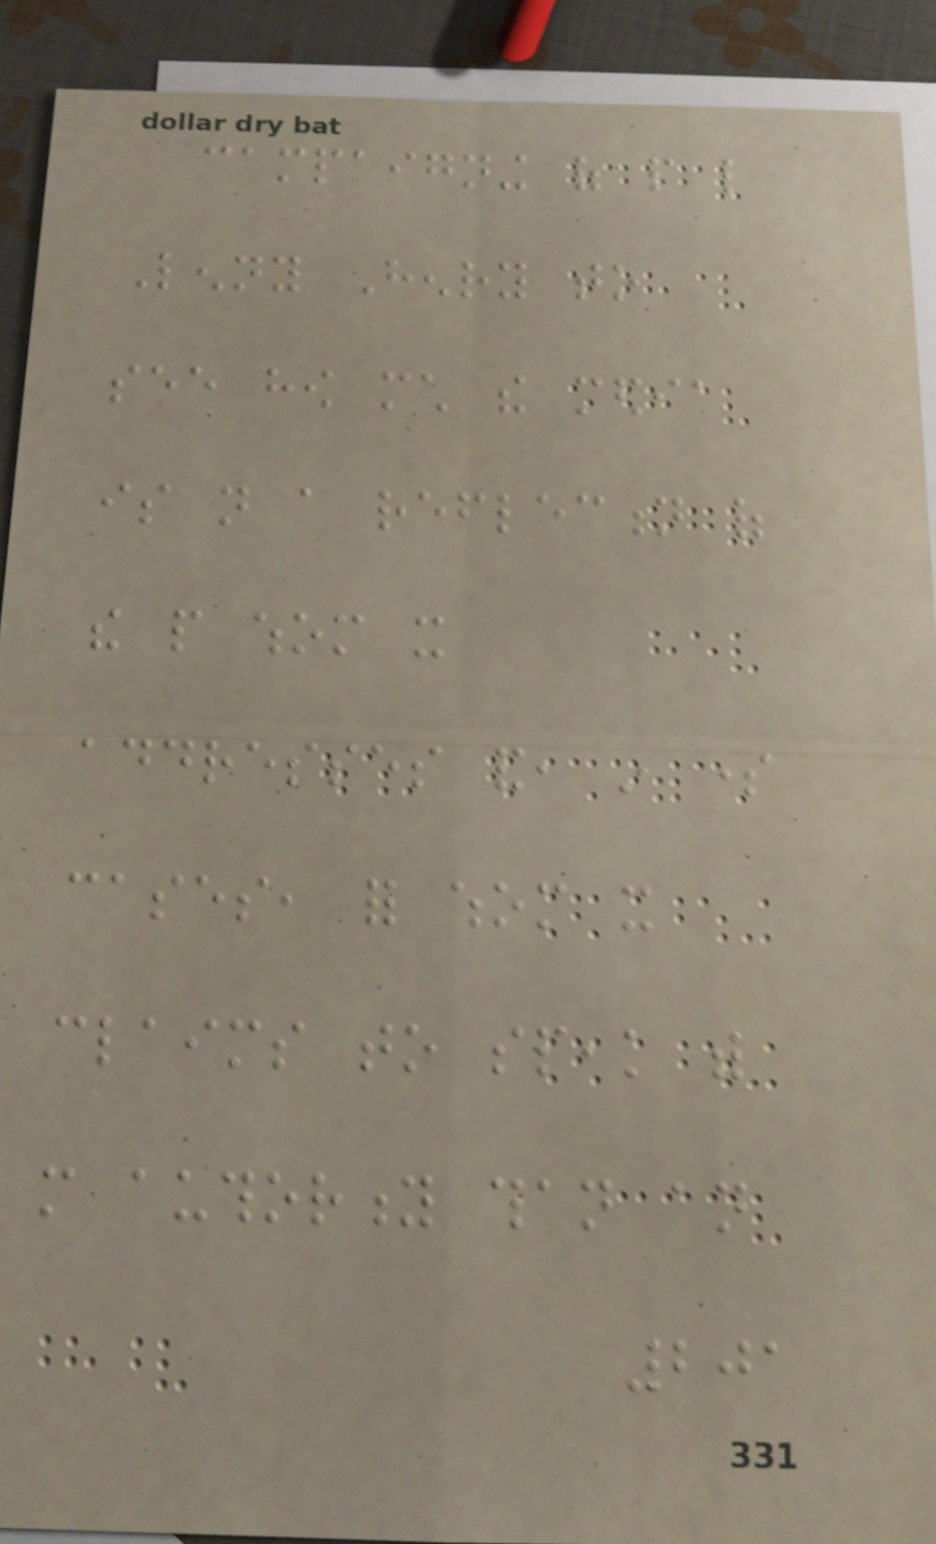campaigning of people like
Lenny Henry to
see how much the media
is not a reflection of
the people whom it
addresses and, in some
cases, for whom it
claims to speak with
more authority than an
201
